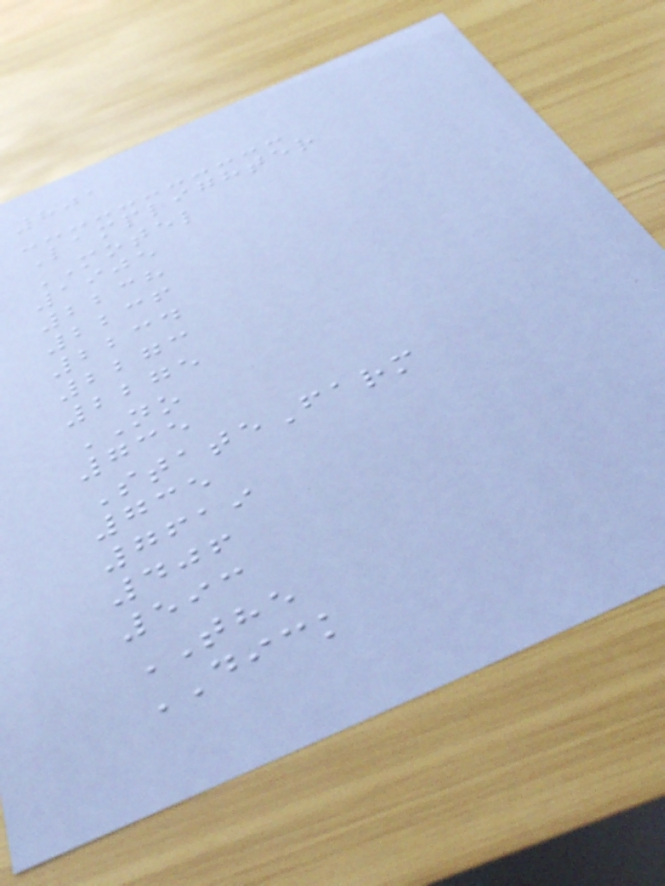801
Lamplighter
MOTEL
1905
2238
2236
2234
2273
2275
NO
735
StateFarm
735
7619
406
593
THE
DICK
